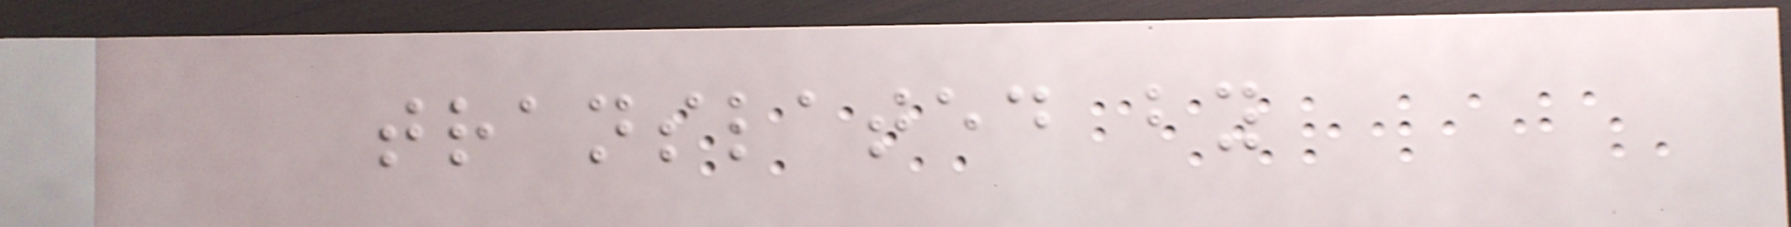translated by
